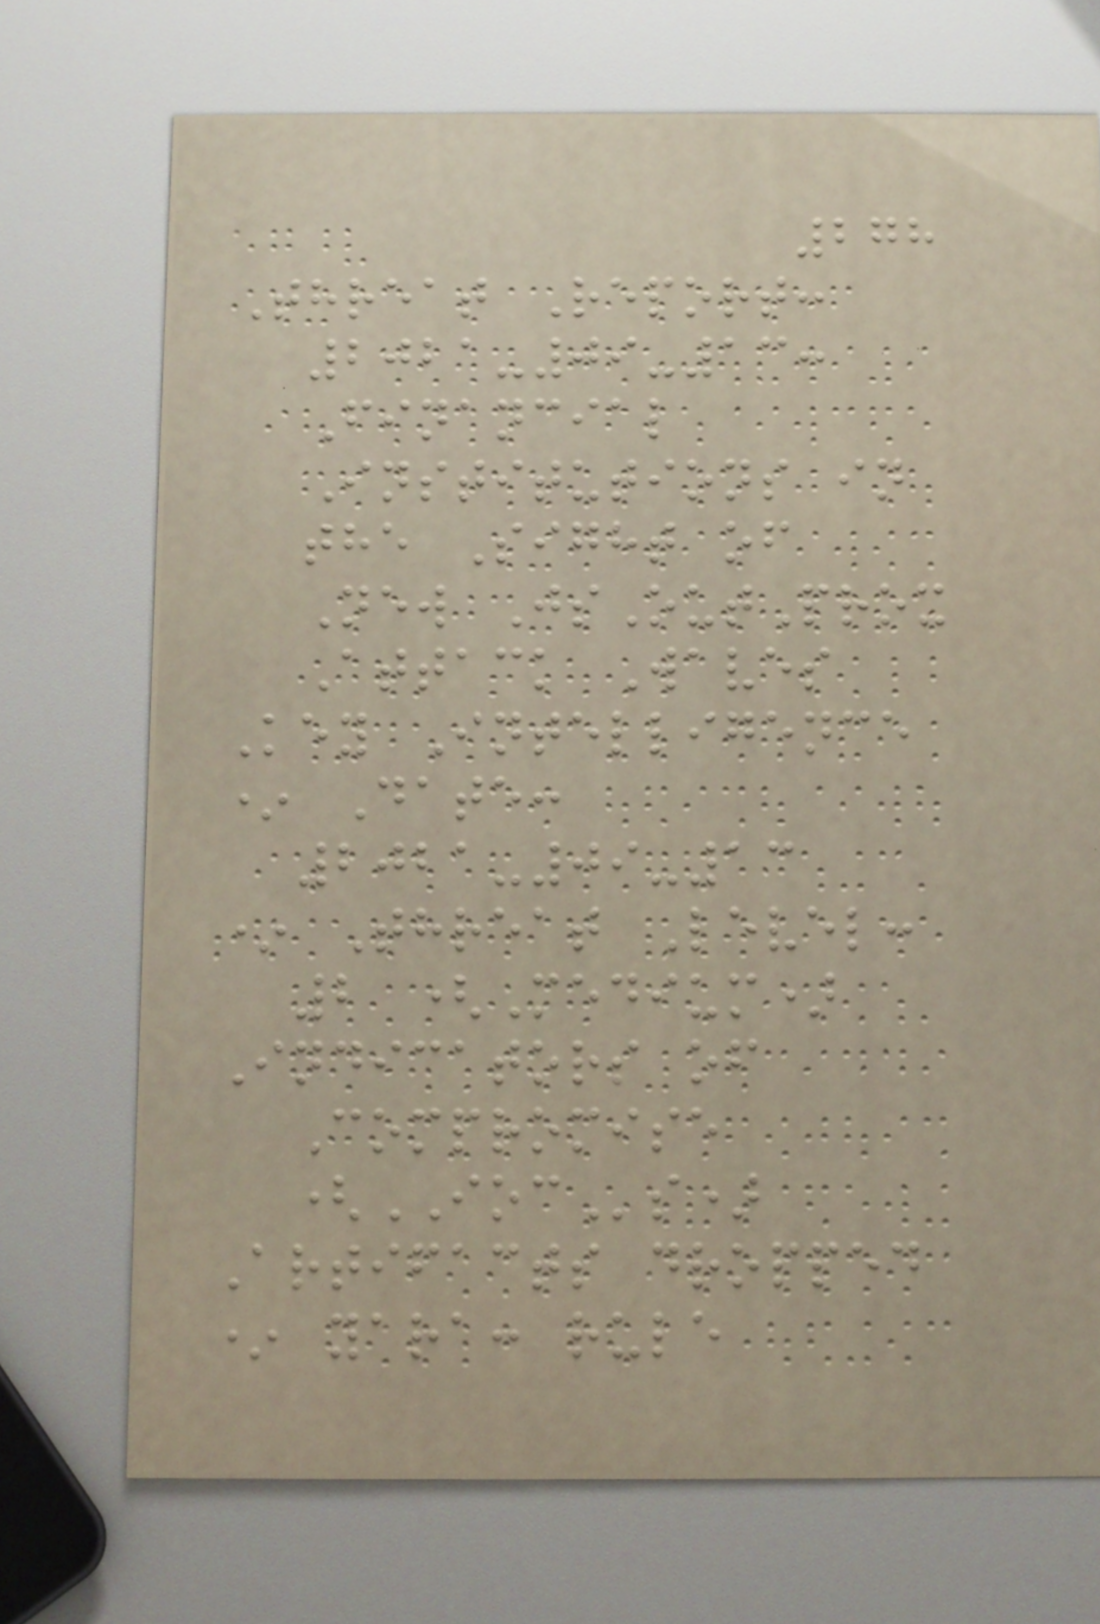278
Threat Report:
2021-09-13:
Financial
Institutions in
the Sight of
New JsOutProx
Attack Waves
Key Intelligence
* Date:
2021-09-13
* Threat Level:
2 (Medium)
Indicators of
Compromise
(IOCs)
Artifacts dropped
* yara: rule
